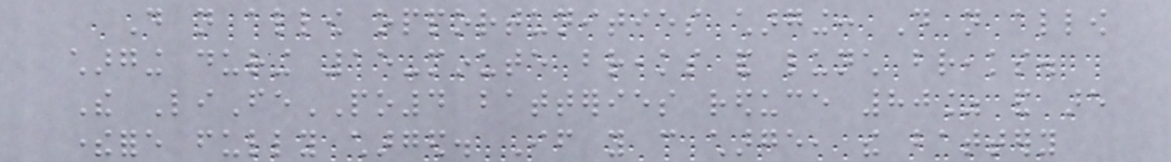Do not allow opportunities charging: Do not allow
charging during 15-minute breaks and lunch breaks.
The LiFePO4 batteries reduce 80% and are
therefore fully charged. If you can charge, the battery
